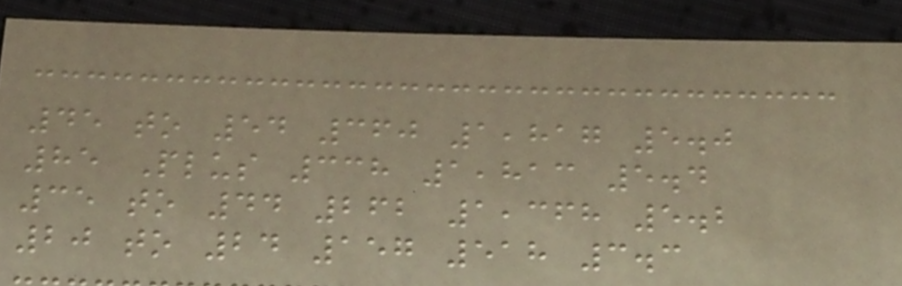45 to 54 360 1,817 5.0
85 Plus 338 1,813 5.4
35 to 44 262 1,368 5.2
20 to 24 157 518 3.3
